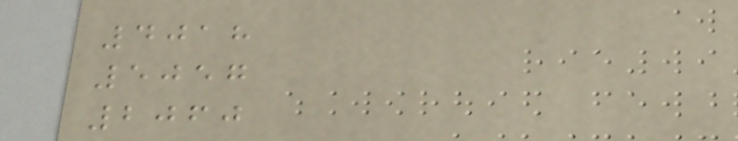4018
5057
2060
